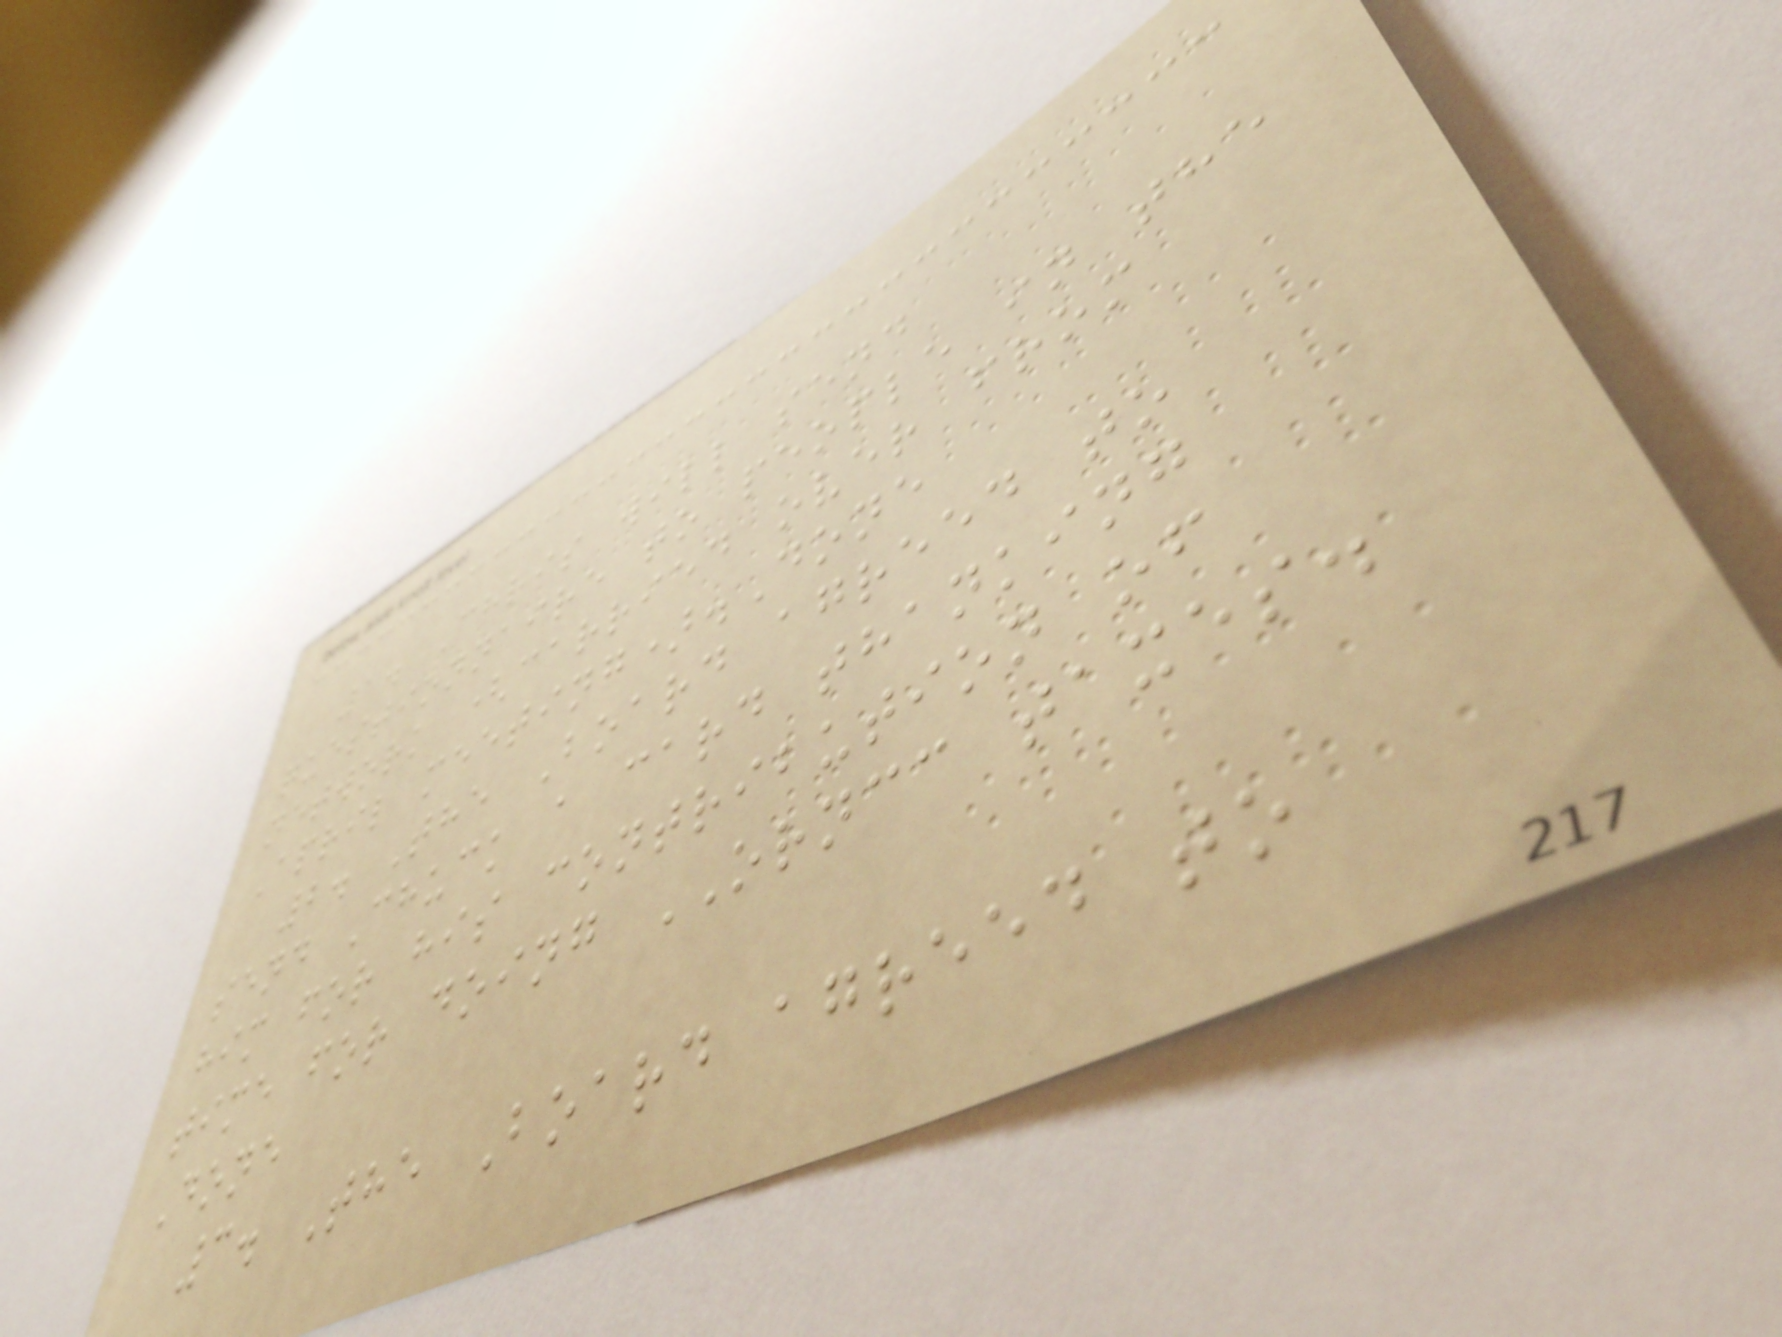1. Chris will send
questionnaire to people in the
network (carried over from
April meeting).Done
2. The Board agreed to
send Chuck a card thanking
him for his contribution of
time for doing ORNCC taxes.
Done
3. The Board agreed to
